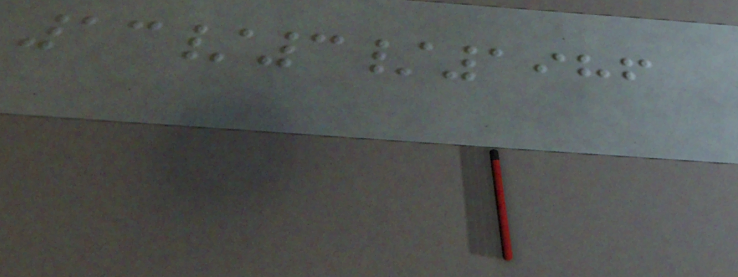13/3/1986
